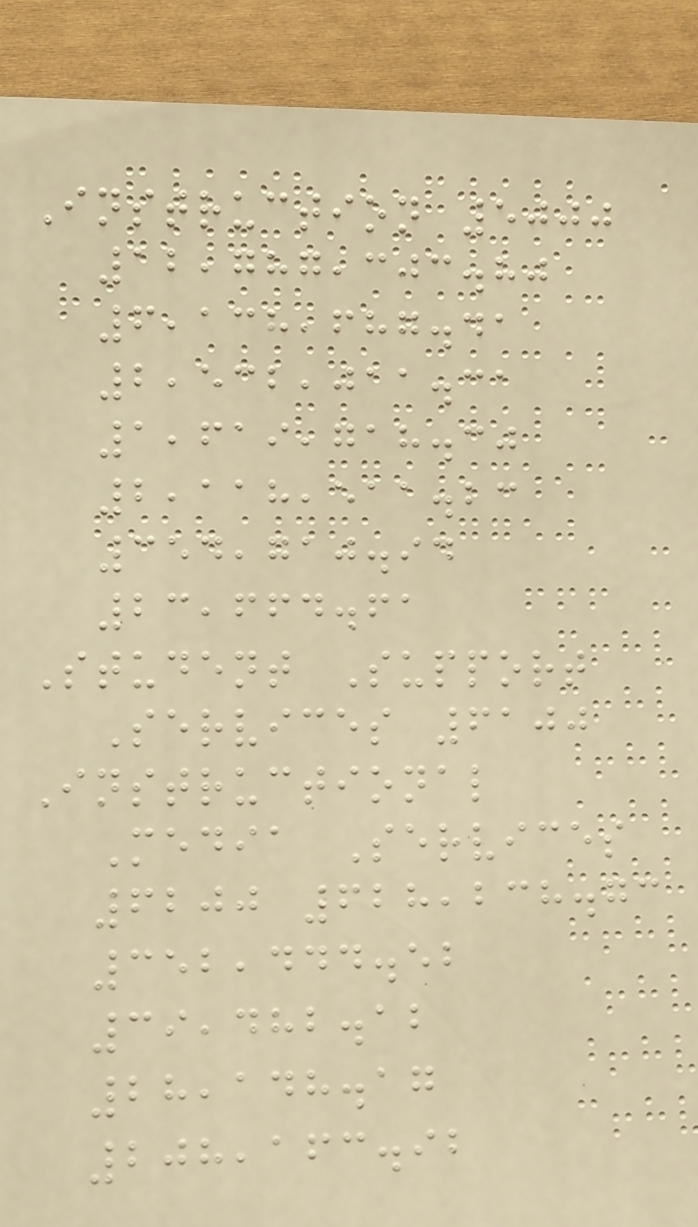Instruction 5000
12,787,303.80
6,138,687.41
2,532,011.31
1,619,718.30
2,118,511.23
354,710.94
23,664.61
Student Support
Services 6100
Instructional
Media Services
6200 628,238.73
352,444.52
39,482.12
28,148.17
208,163.92
